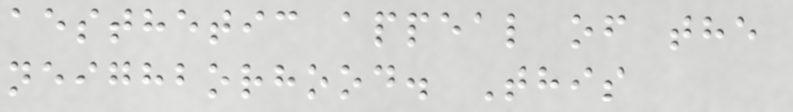aesthetic appeal of the
neighborhood. This
